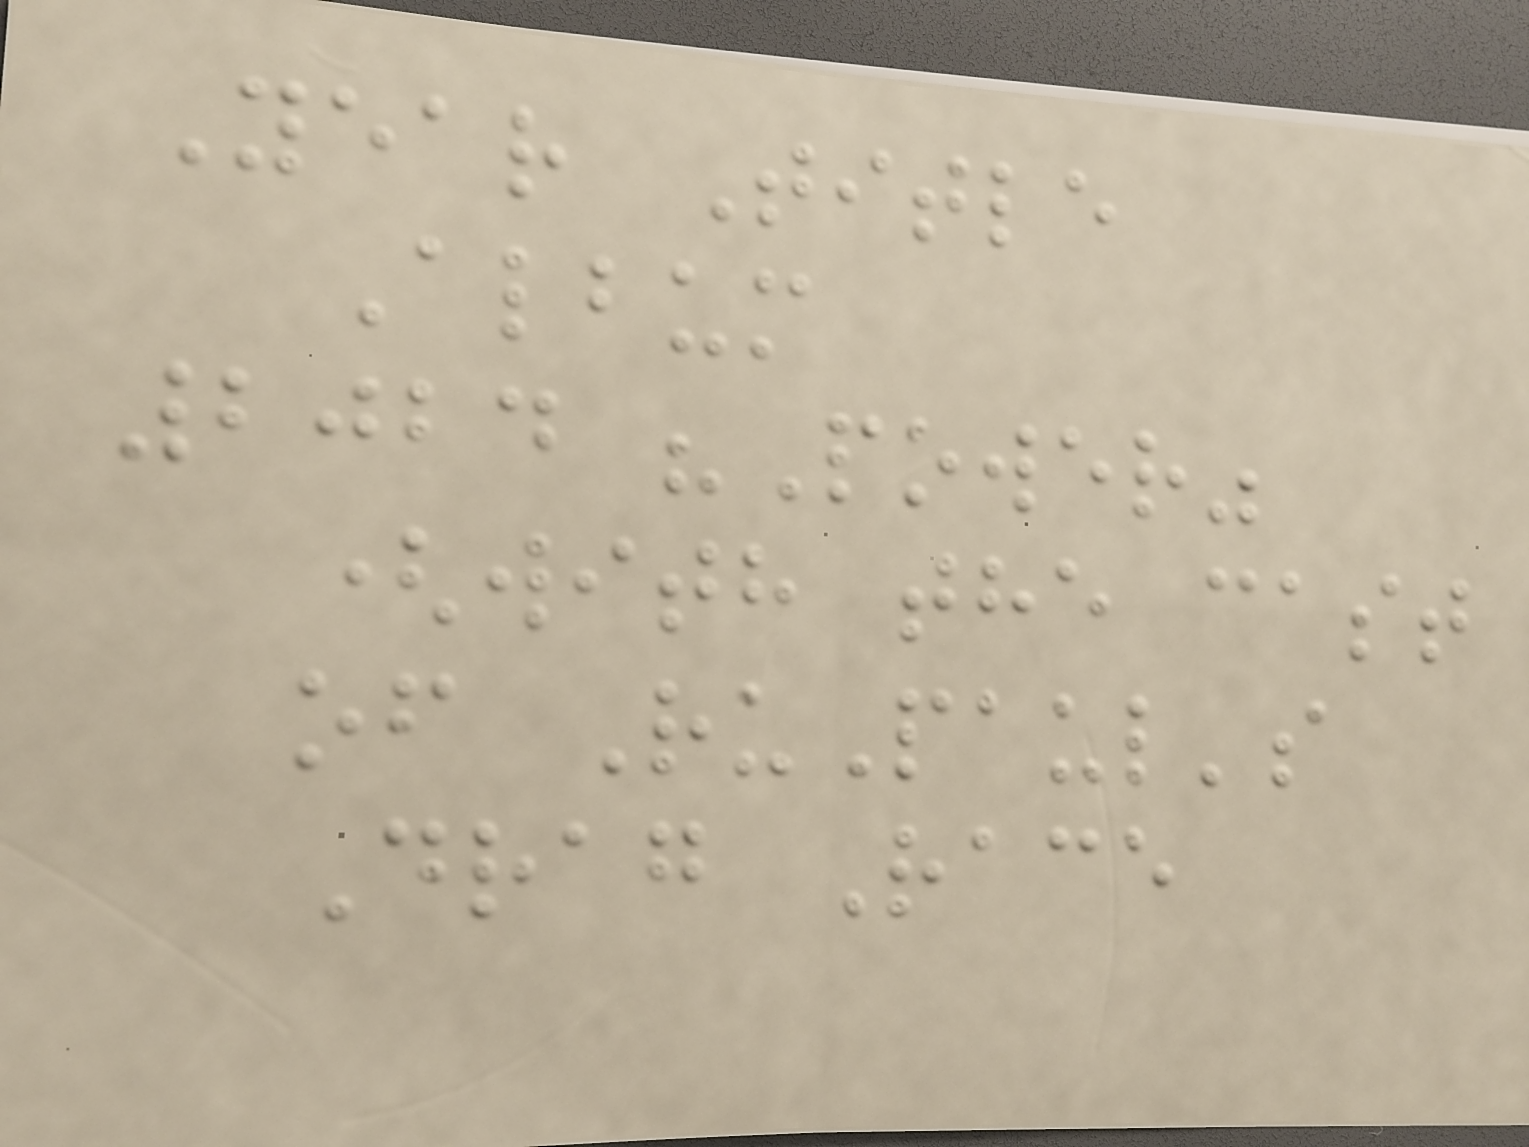Year Title
Album
2024 "Power"
(with the cast
of RuPaul's
Drag Race
